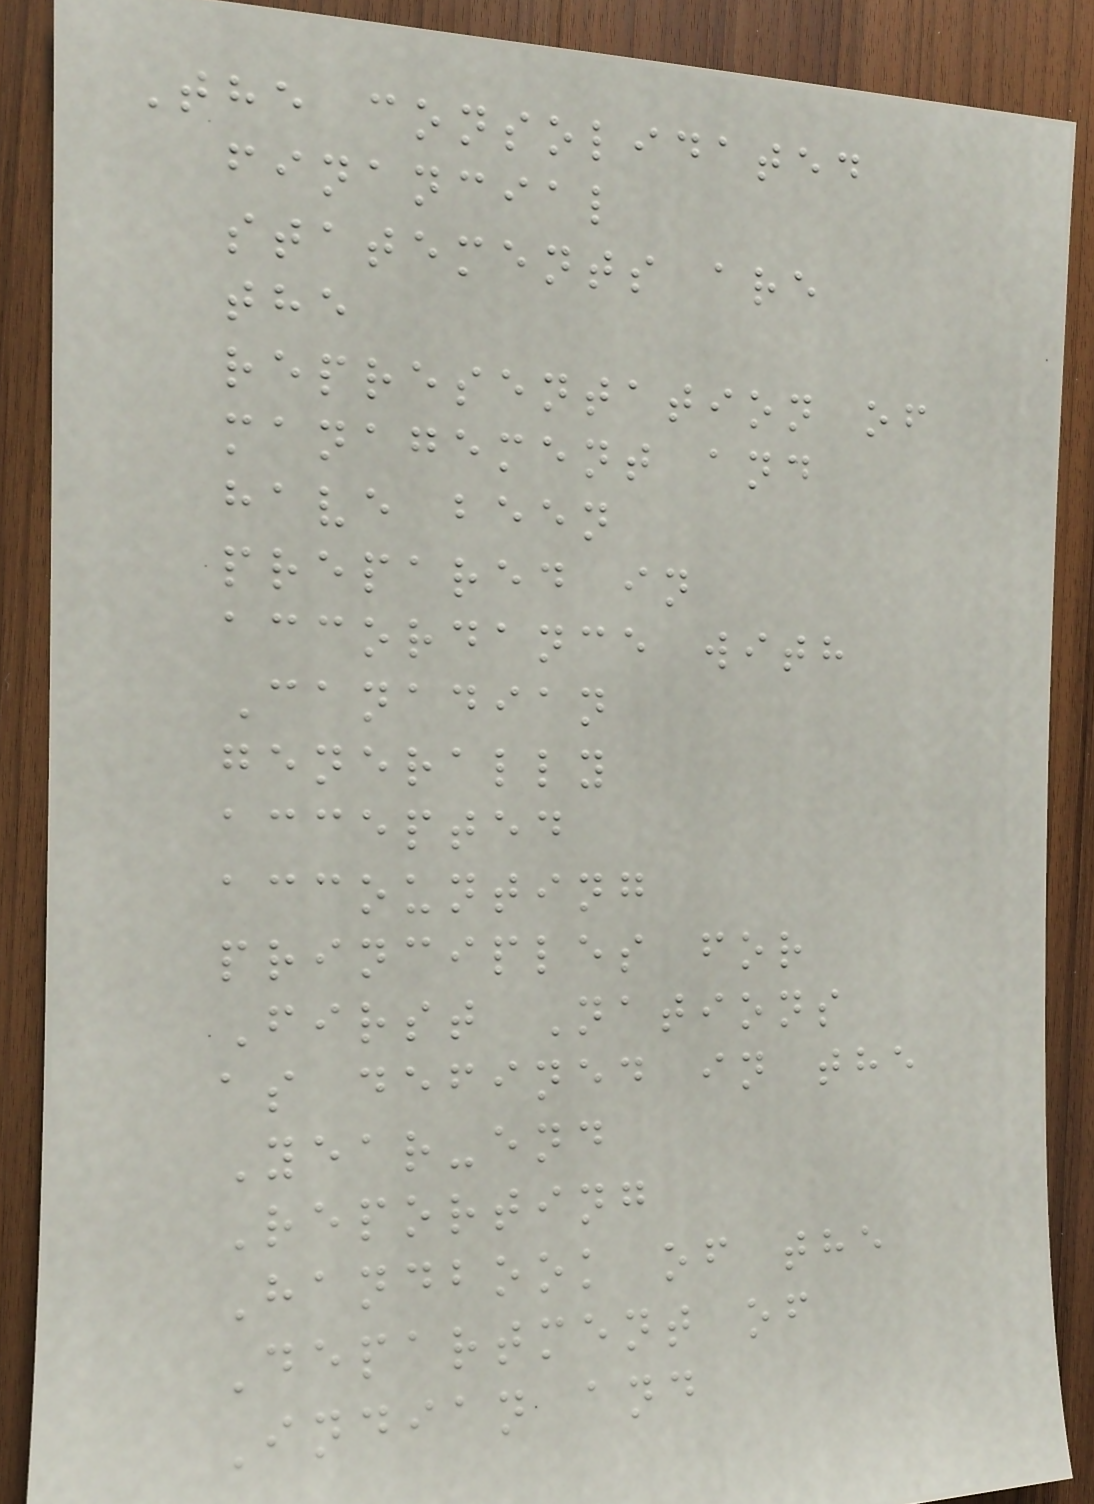The consolidated
financial
statements are
the
representation of
management and
have been
prepared in
accordance with
Canadian
generally
accepted
accounting
principles for
First Nations
as defined in the
Year-end
Reporting
Handbook of the
Department of
Indian and
